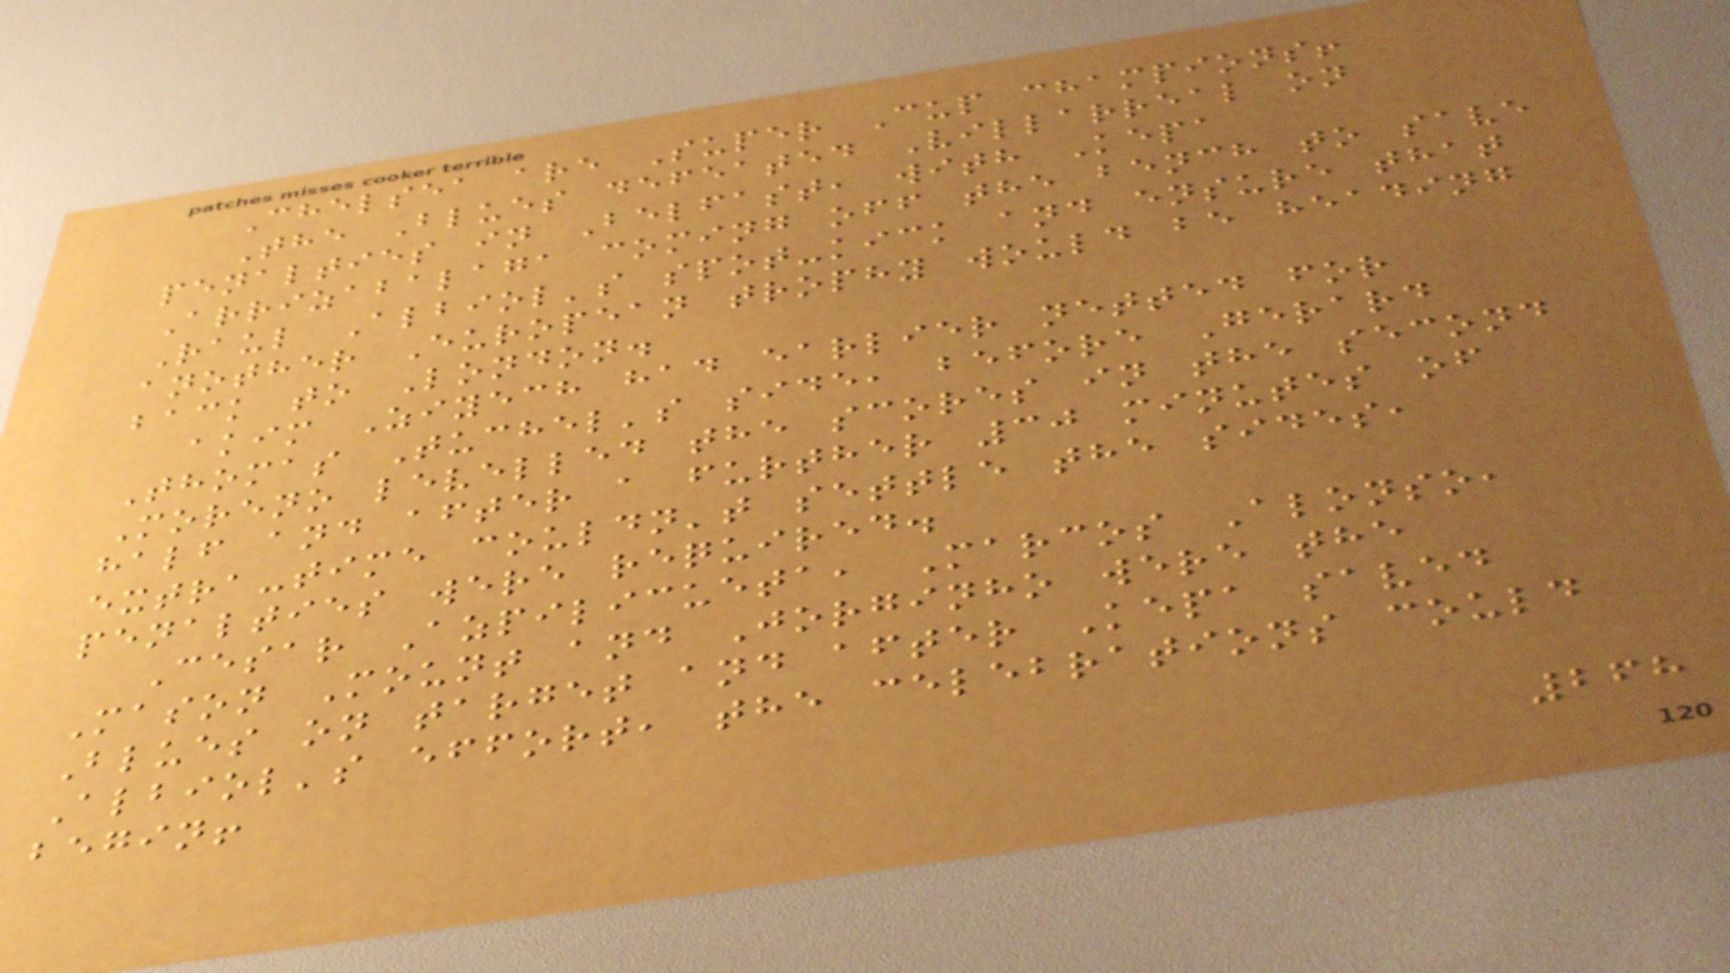Chelsea are Super Cup champions!
The Blues defeated Villarreal on
penalties in Belfast, with Kepa
Arrizabalaga coming off the bench to save
Raul Albiol's spot-kick and ensure that
another European trophy would be heading
back to London.
akim Ziyech had earlier netted for
Thomas Tuchel's side, before Gerard
Moreno levelled the scores in the second
half and after a further 30 minutes of
extra-time couldn't settle the sides,
penalties were required.
Cesar Azpilicueta, Marcos Alonso,
Mason Mount and Jorginho were the
Blues on target and after Kepa saved
Albiol's effort, the celebrations could
begin!
268
